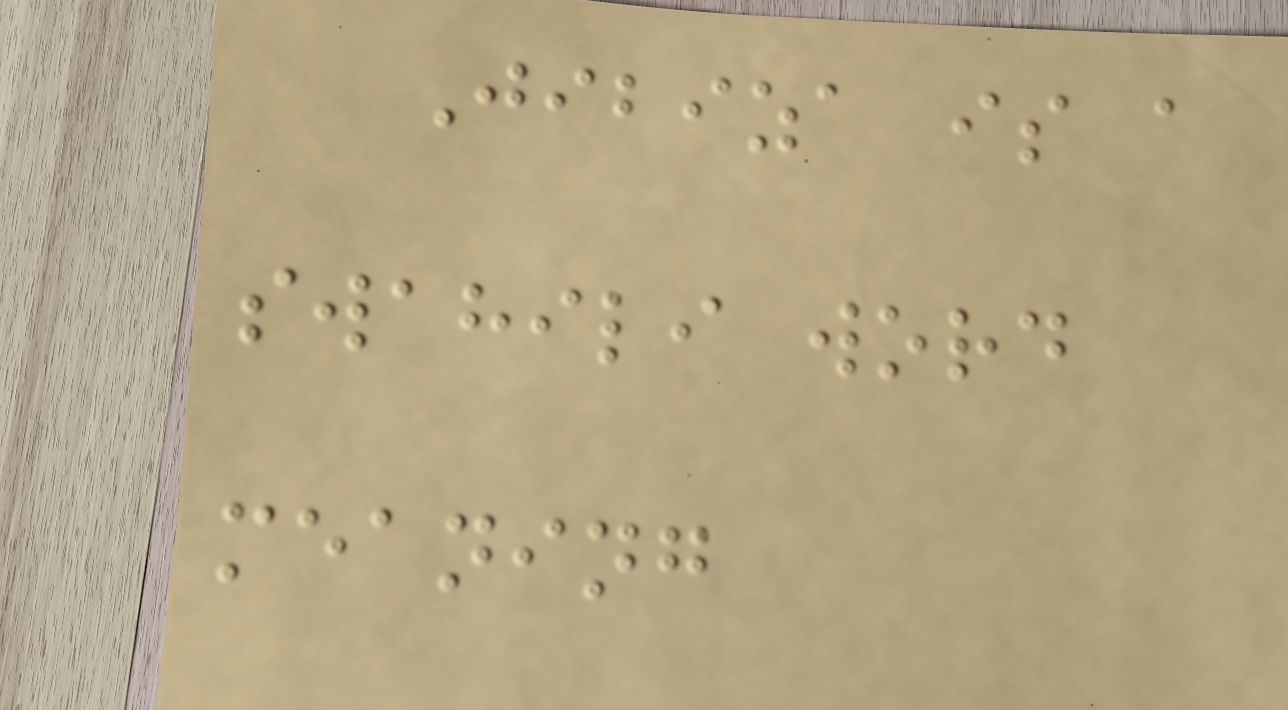Jibiza is a
swahili word
meaning
